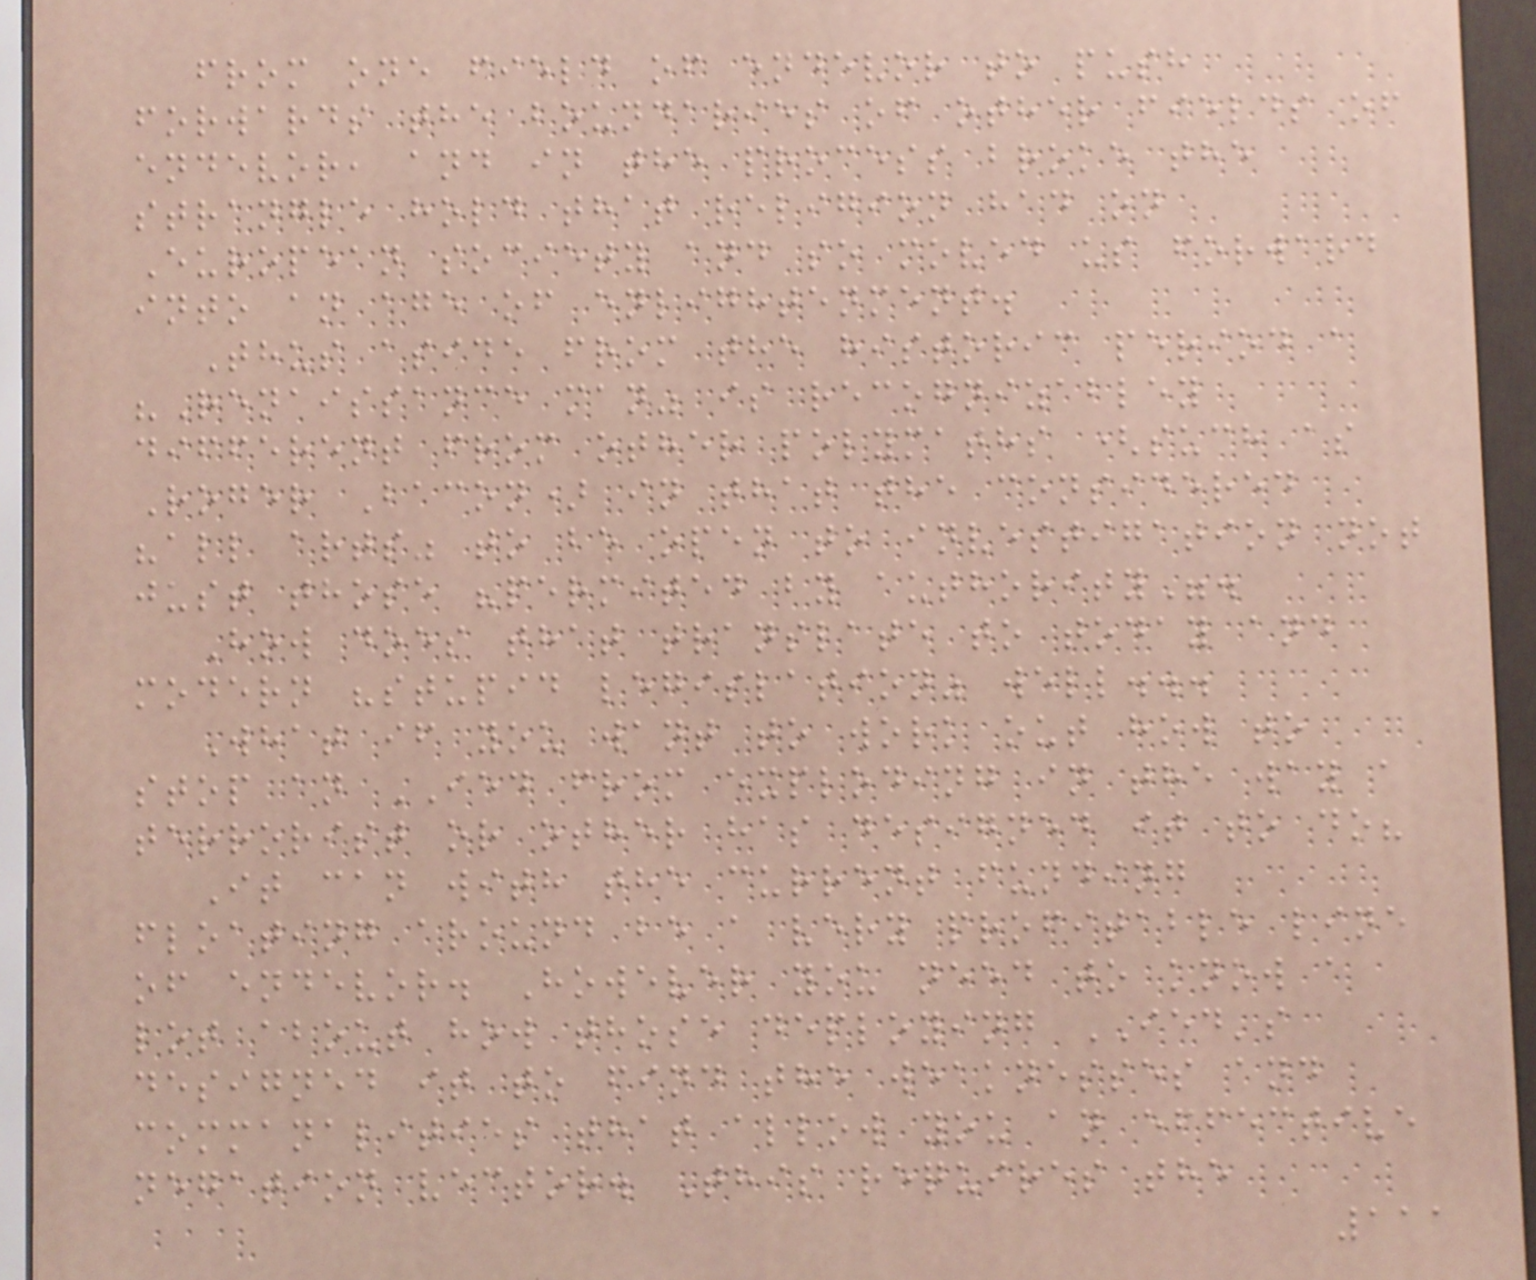from one field of endevor to push
forwards the boundaries of other fields of
endevor, and in the process broke the
strangle hold that religion had on
European society and so moved us forward
into an age of enlightenment.
Thus aside from the historic period a
"Renaissance man" is recognizabley
different from other polymaths (such as
Roger Bacon) in that the considered
"all arts" to be open to investigation not
just those "permited by authority".
How does that translate to today and
modern "stupid legislation" well...
What if you want to work out how to
stop an IED from exploding in the way a
terrorist or other has designed it to do?
It can with the current funding
floating around be a very profitable line
of endevor. However you need to know a
lot about how those deploying IED's
designed it to find the weaknesses and
commanalities that allow you an effective
negation vector. This requires the
111
